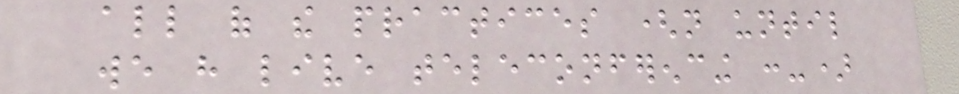all of the practices (not until
we have live teleconferencing :-)
